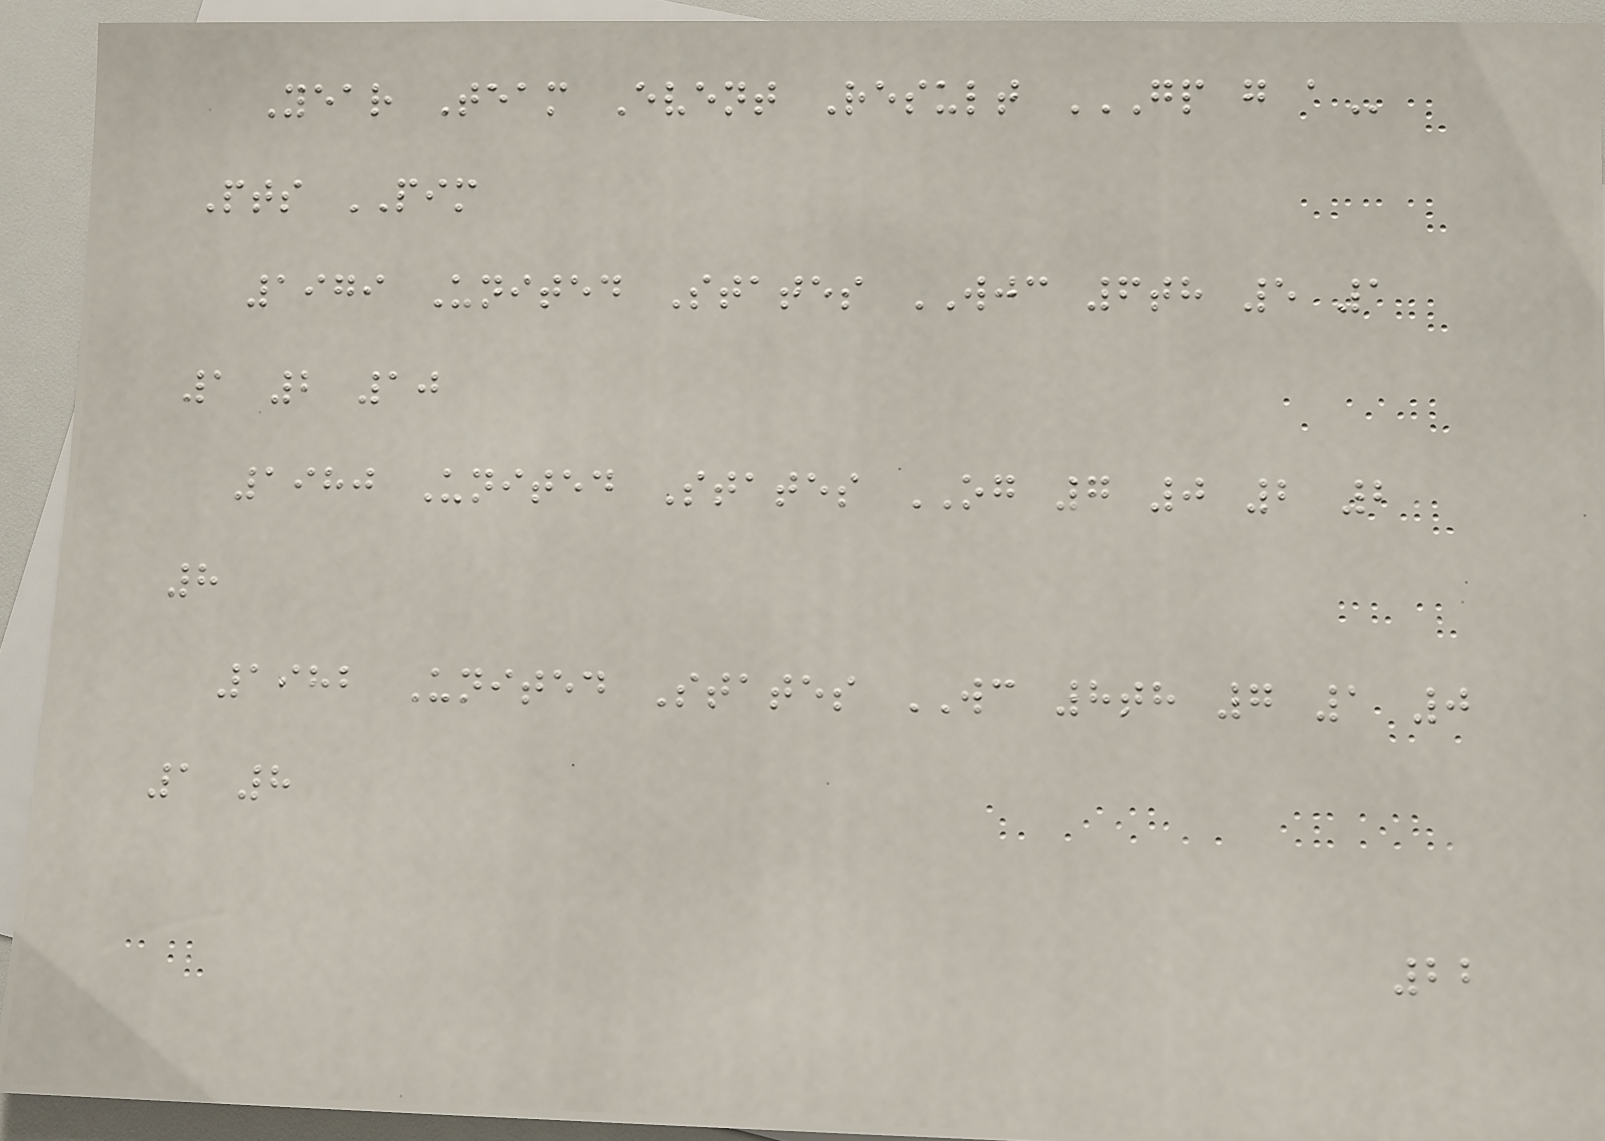Year Team Event Result GP G A
Pts PIM
1979 United States WJC 6th 5 1
1 2 10
1980 United States OG 7 0 2 2
8
1982 United States WC 8th 7 1 0
1 8
22
